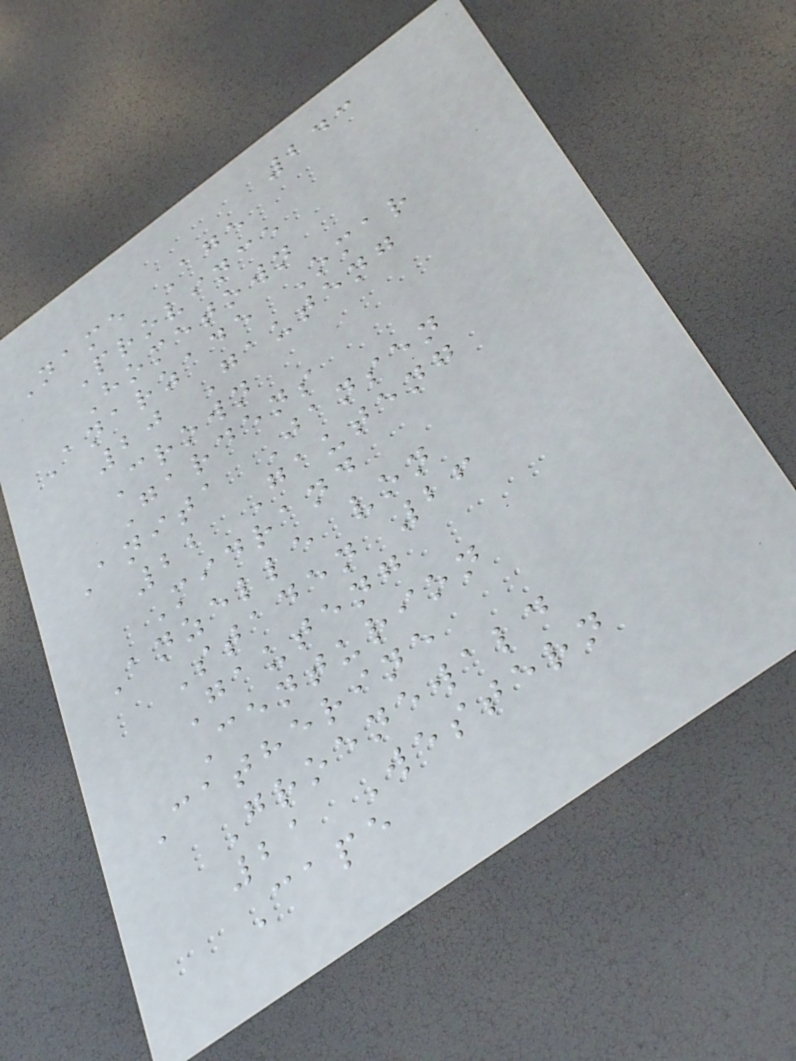243
Name Age
Province
Hometown
Anarzade Omar
20 Gauteng
Crown
Gardens
Anita Jansen
22 Gauteng
Midrand
Anzelle von
Staden 26
Gauteng
Centurion
Catherine
Groenewald
21 Western
Cape
